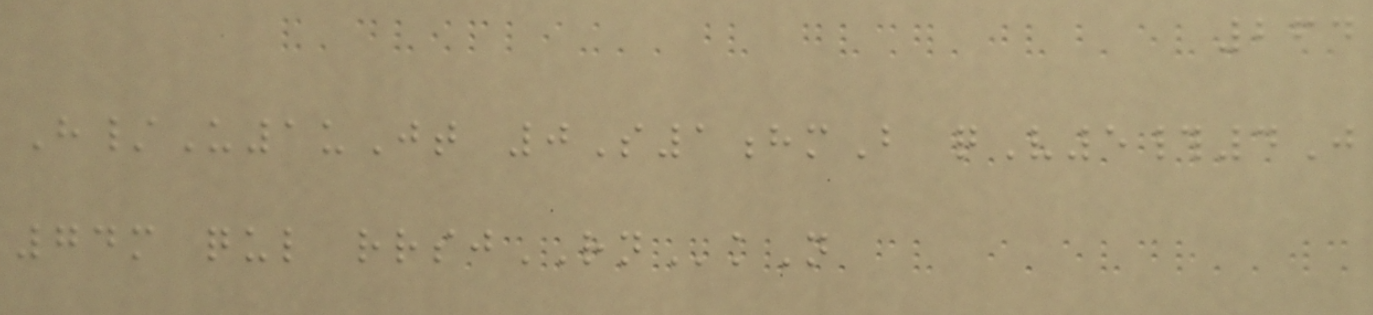264
H/U1uJt 0S1hmB qV5#4J
74m qul rrsjRNkN
